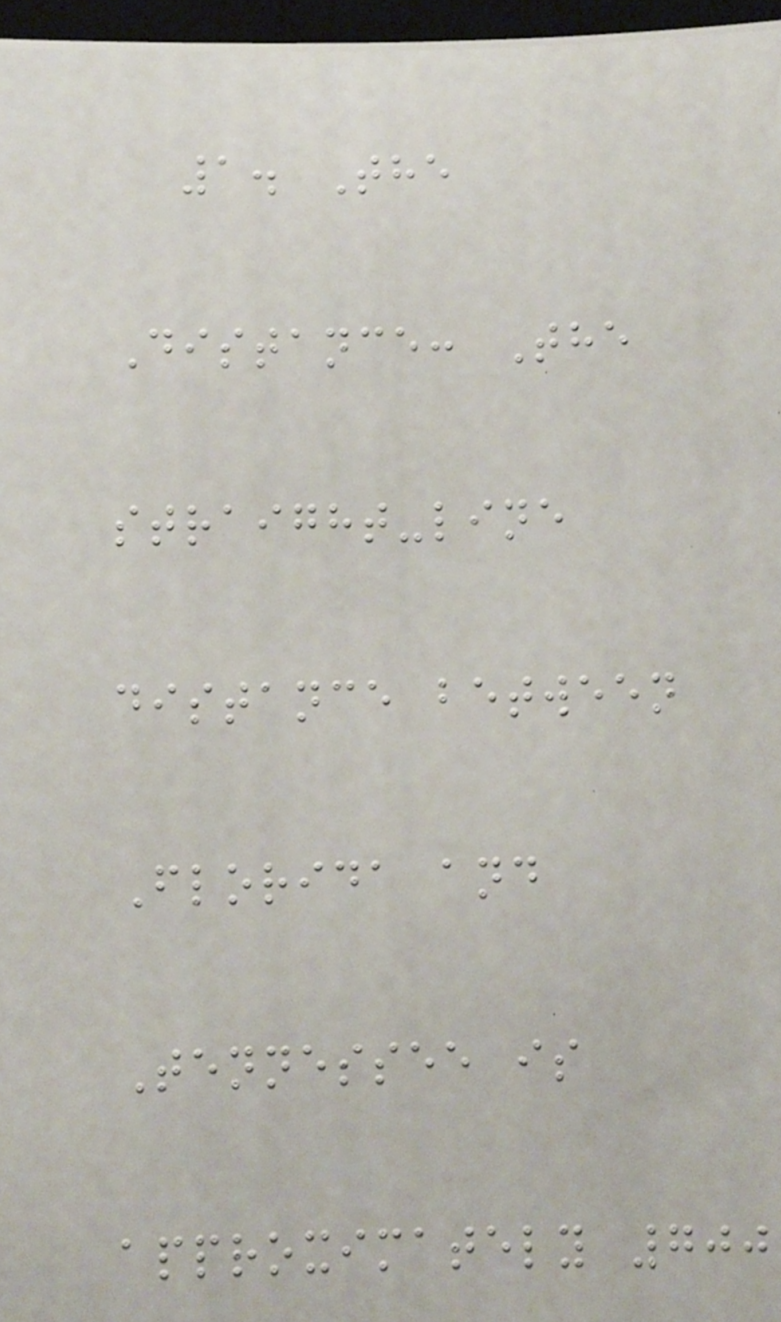1. The
Distance: The
straight-line
distance between
Florida and
Tennessee is
approximately 700
